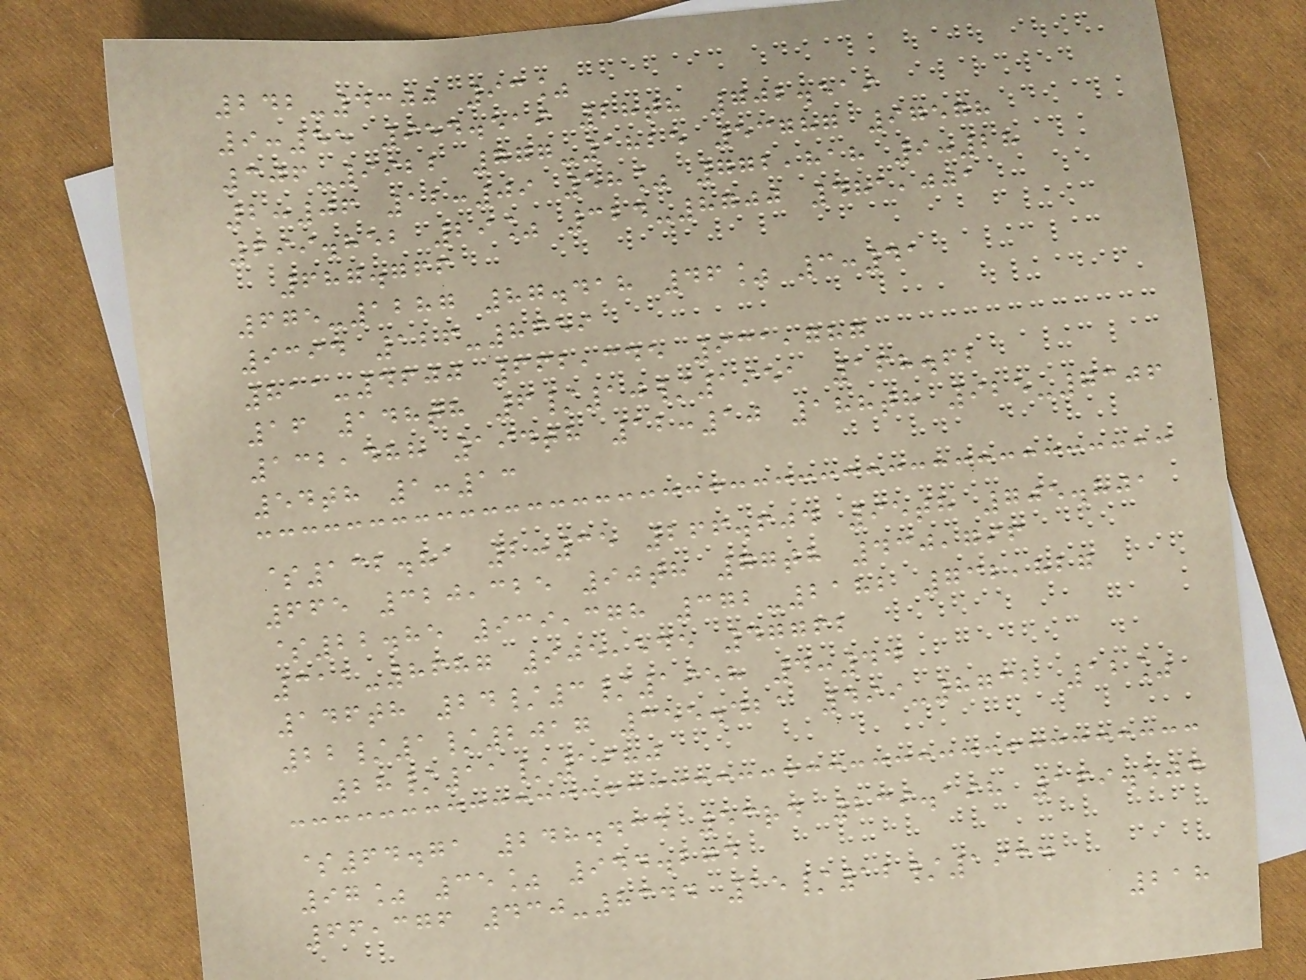242-4300 93%
9:55 954.519 28th 702.519
306-9922 777-1825 53787 97578
2:06 12:09 58% 772,818 9:28
699.852 29% 324-8700 481,001
687.766
675-1287 87.418 46% 3:41
9394 126-8659
811-4600 662,345 931,787
16 148th 6/10/1951 168.62
132,488 194th 12:10 188th 925-7306
54th 1:13
$132.81 2:35 266.604 95th 705.801
665 320,325 90th 77th 430,796
$22.85 939,378 372-2182 732,827
311-8687 905,545 47762
146th 24/3/1958 4:44
22/1/2017 355.421 499-8732 12%
28/11/1980
$64.71 248.434 53rd 239.198 169.504
97% 35% 944.274
66,376 430-8344 15/12/1934
218
